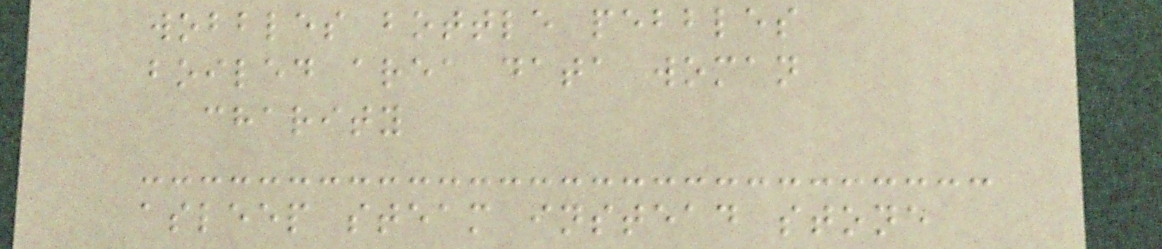wobbles bottle pebbles
boiled area data woman
charity
asleep steam instead stone
